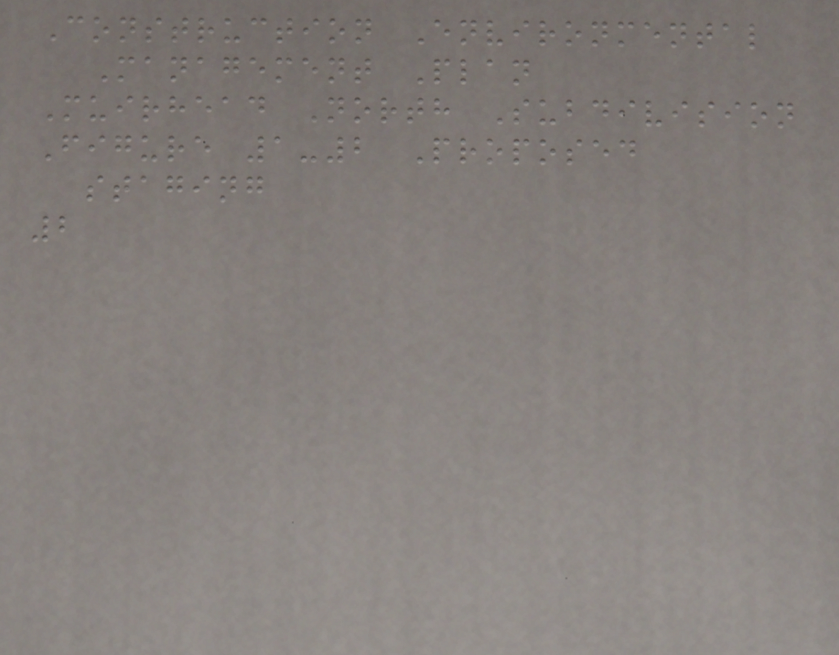Construction Environmental
Management Plan
Muirhead North Subdivision
Figure 1-2 Proposed
staging
2
